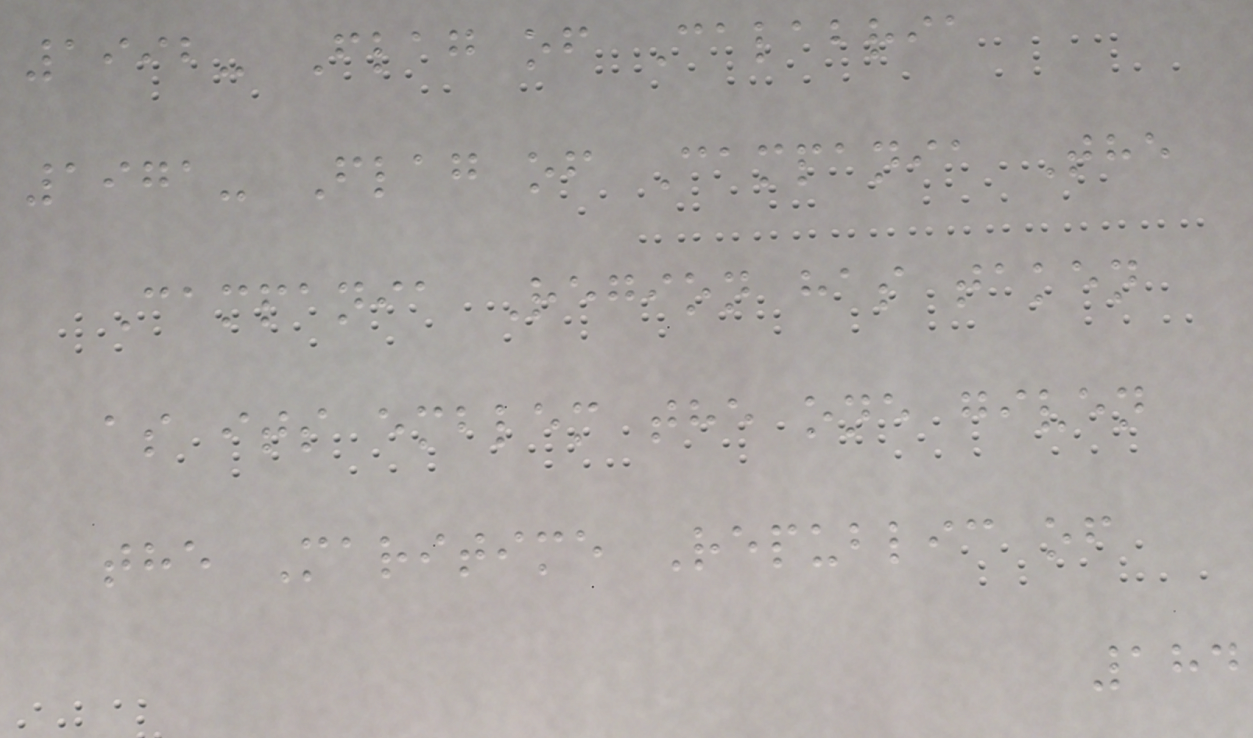1992- Flag of Calabria
1971- Flag of Campania The
Campania Region has taken
as its emblem the one given
the Maritime Republic of
184
